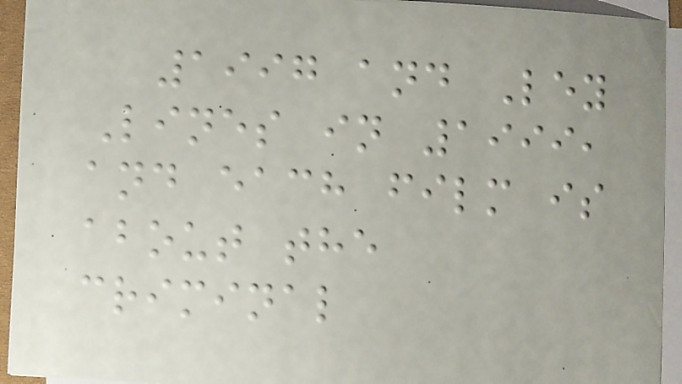1997 and Ley
Lines in 1999,
and each film is
about the
criminal
